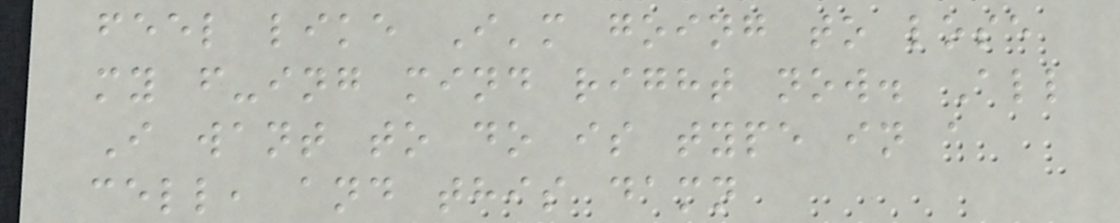feel like I'm going to lose
my f-ing mind right now. All
I want to do is type in a
cell, and this damn
